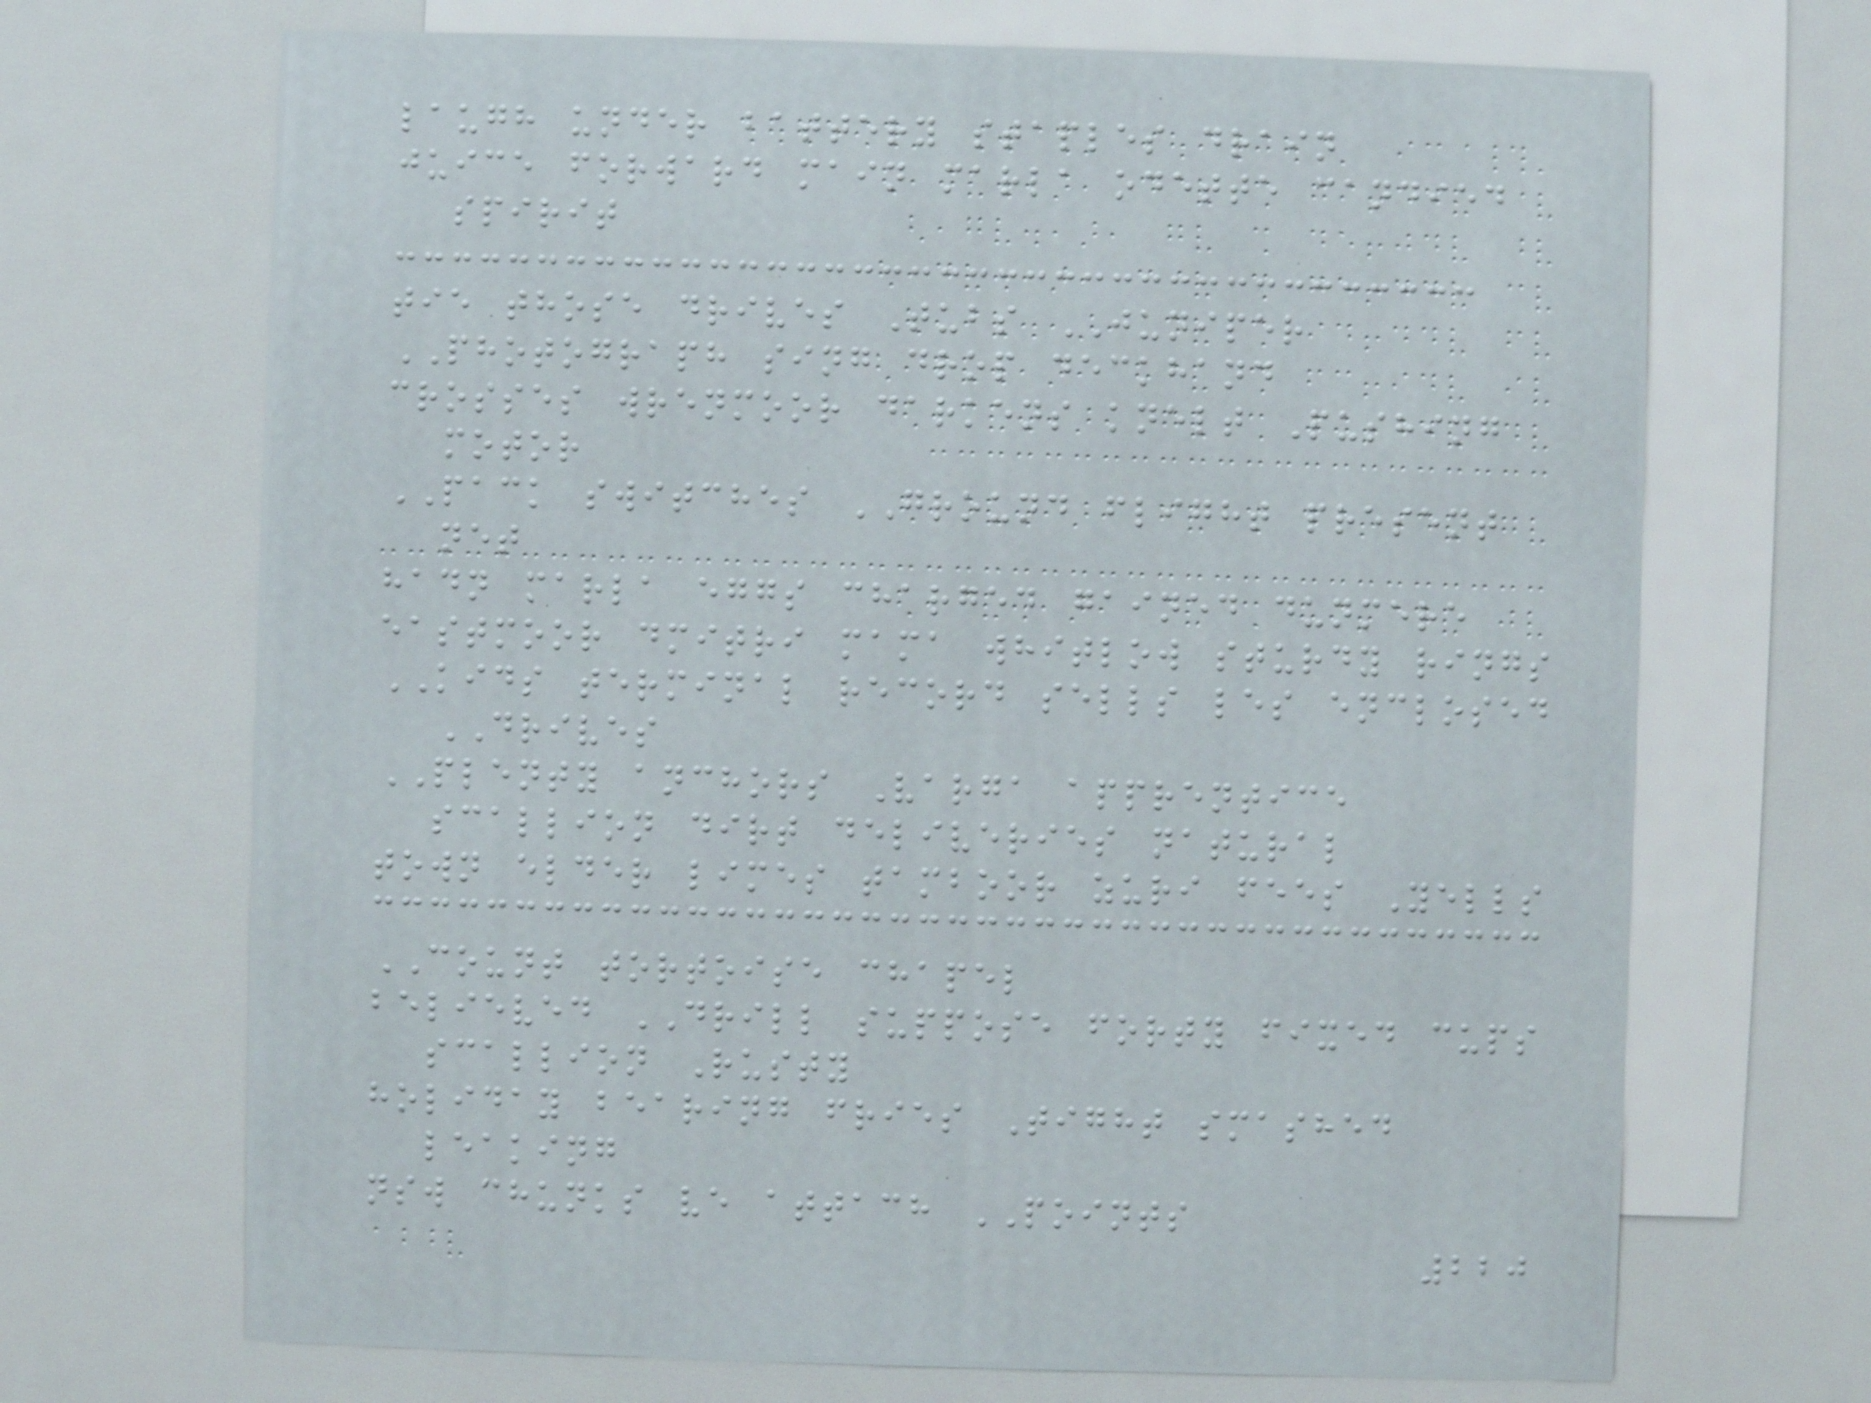laugh under battery staples drain
juice forward main marla odette candied
spirit
tie those drives Tubs JUNIPER
PHOTOGRAPH sing drop deckhand
crosses wrenmoor darkens knelt Pushing
motor
PACK switches GROUND flight present
net
hadn marla eggs charged gained dunmere
eastmoor dmitri mama whitlow sturdy rings
KIDS terminal record sells les enclosed
DRIVES
PLENTY anchors Varga apprentice
scallion dirt deliveries natural
town elder limes tamboor zuri fees Yells
COUNT tortoise chapel
believed DRILL suppose forty fixed cups
scallion Rusty
holiday bearing fries Tight smashed
leaking
nsw chunks ve attach POINTS
220
